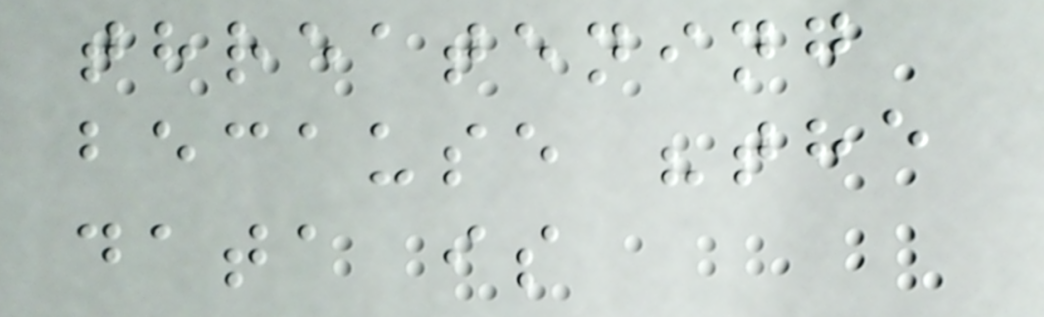threatening
because "the
data is
